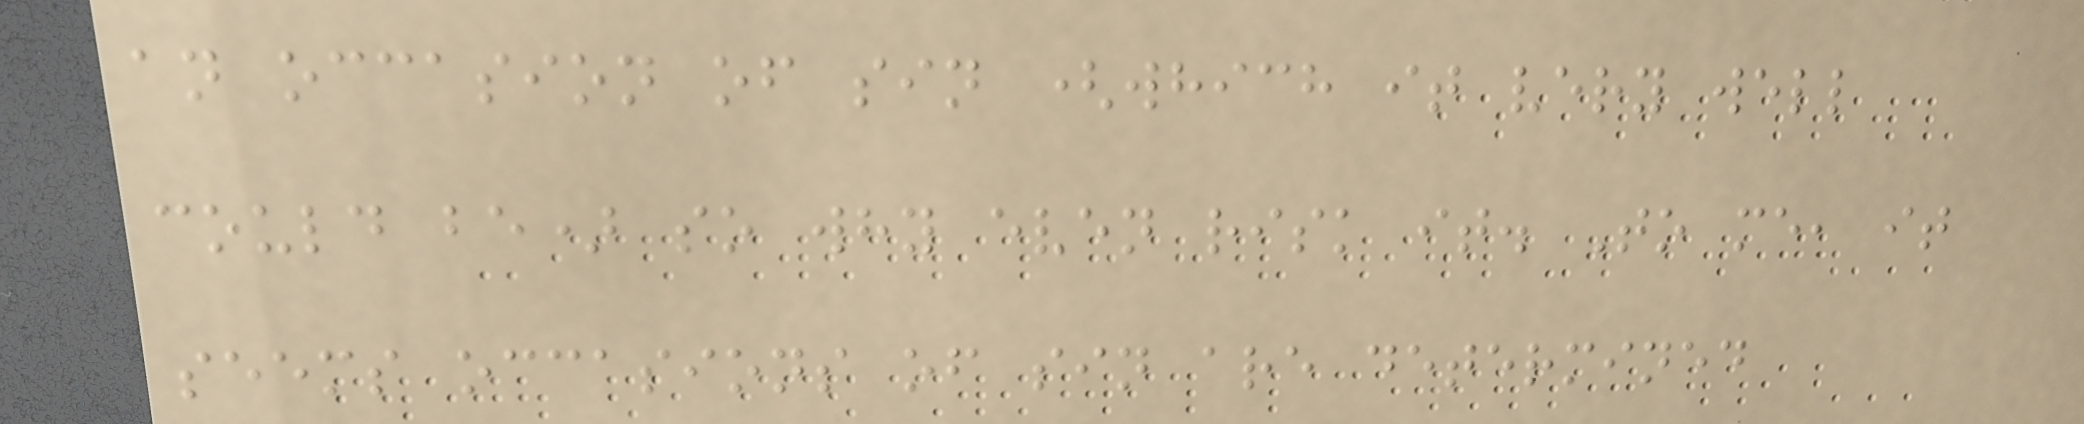an occasion of sin (which it very well
could be) so why even risk it. To me, it
seems occasions of sin are determined
